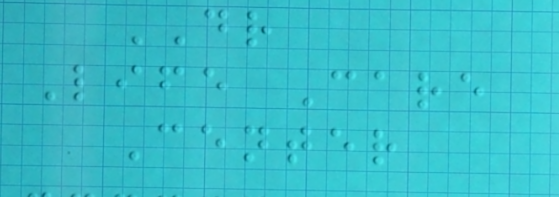DR
Life Care
Center
